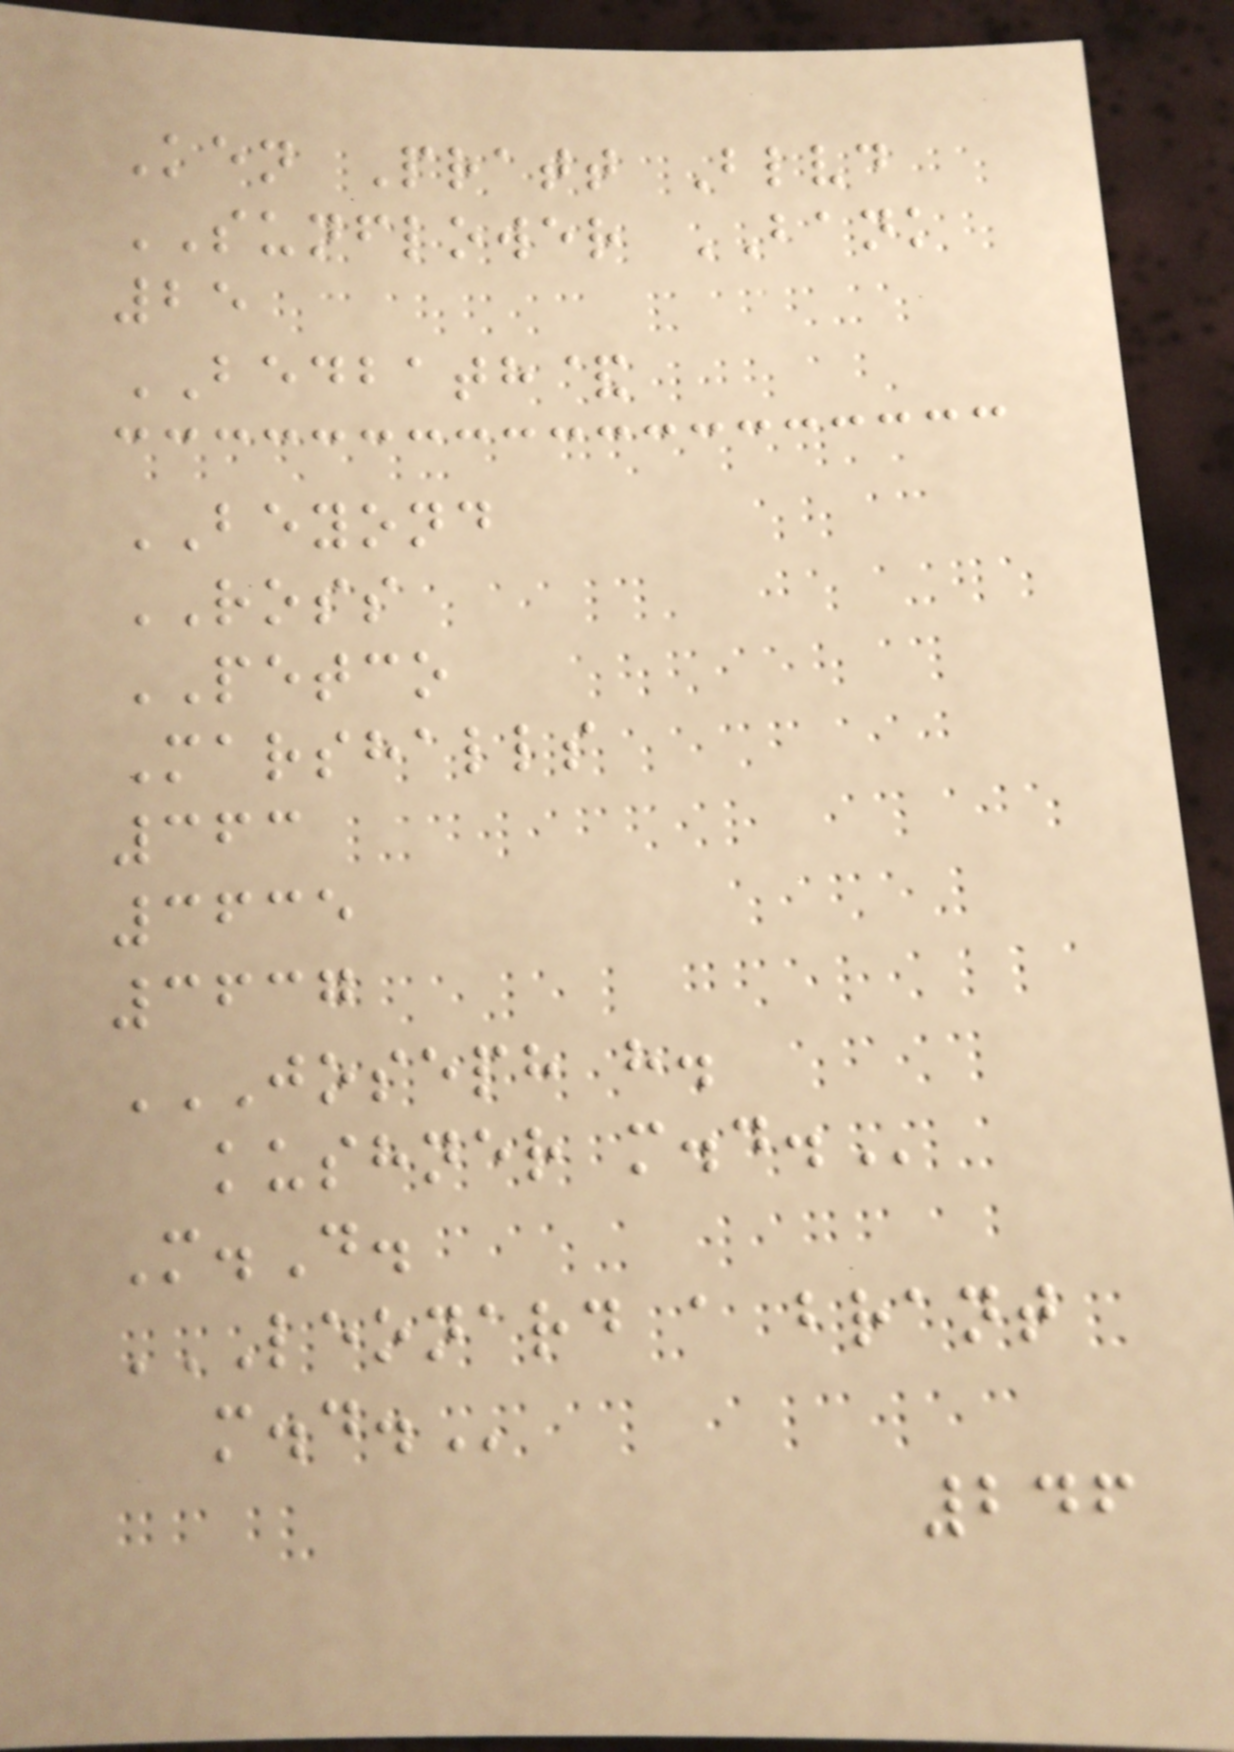Ken Pratt Blvd
SUNFLOWER BANK
25
BEDBATH&
BEYOND
ROSS
PETCO
Marshalls
363
3635
3637
JOSEPH H.
KUSHNER M.D.
M.D.
LEONARD A BRANT
M.D.
246
